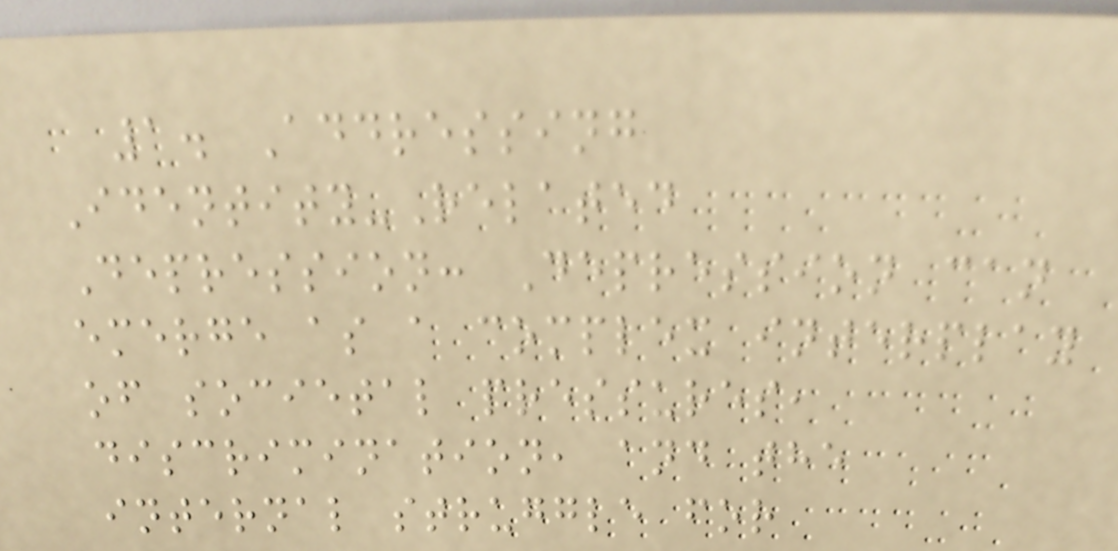1. Addressing
Identity-Related
Depression: Depression can
emerge as a complex interplay
of societal pressures,
discrimination, and the
internal struggle for
